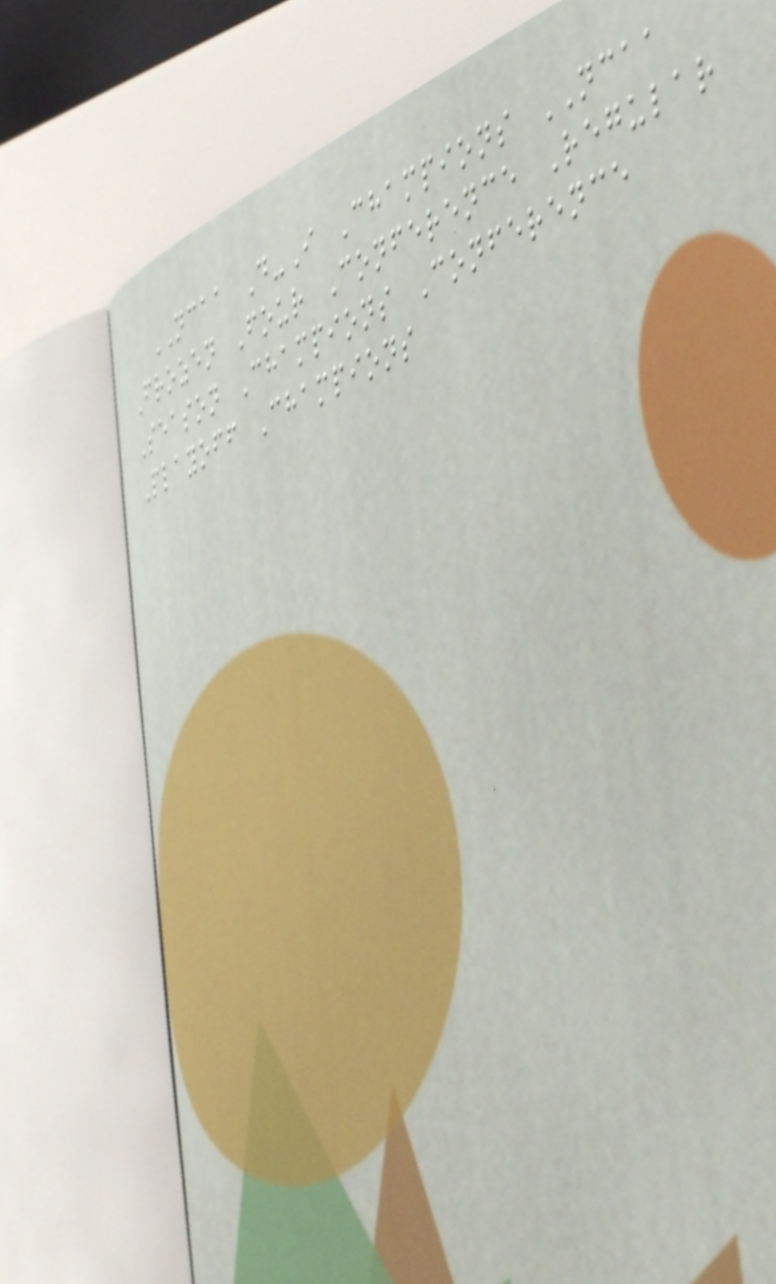NCAA D-I Champions NCAA
Frozen Four Conference Regular
Season Champions Conference
Playoff Champions
